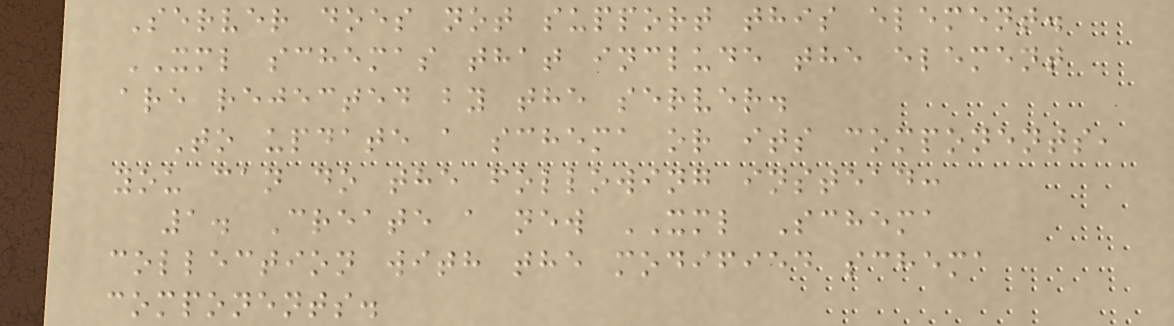Server does not support this element.
XML schemas that include the element
are rejected by the server.
To update a schema or its components,
you can do the following instead:
1. Create a new XML Schema
collection with the modified schema
components.
